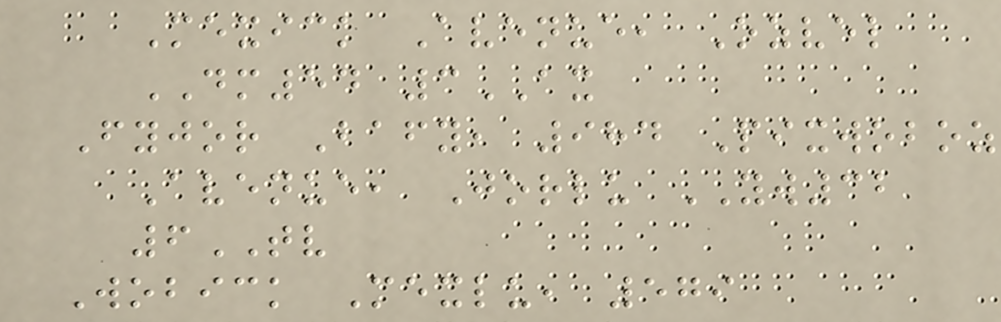Mexick Avenue, Ozvel
DM54 3AX
Fyjor Bafy, 984 Pixwoboz
Avenue, Jorlu YW32
6TV
Wobick Mexlu, 579
